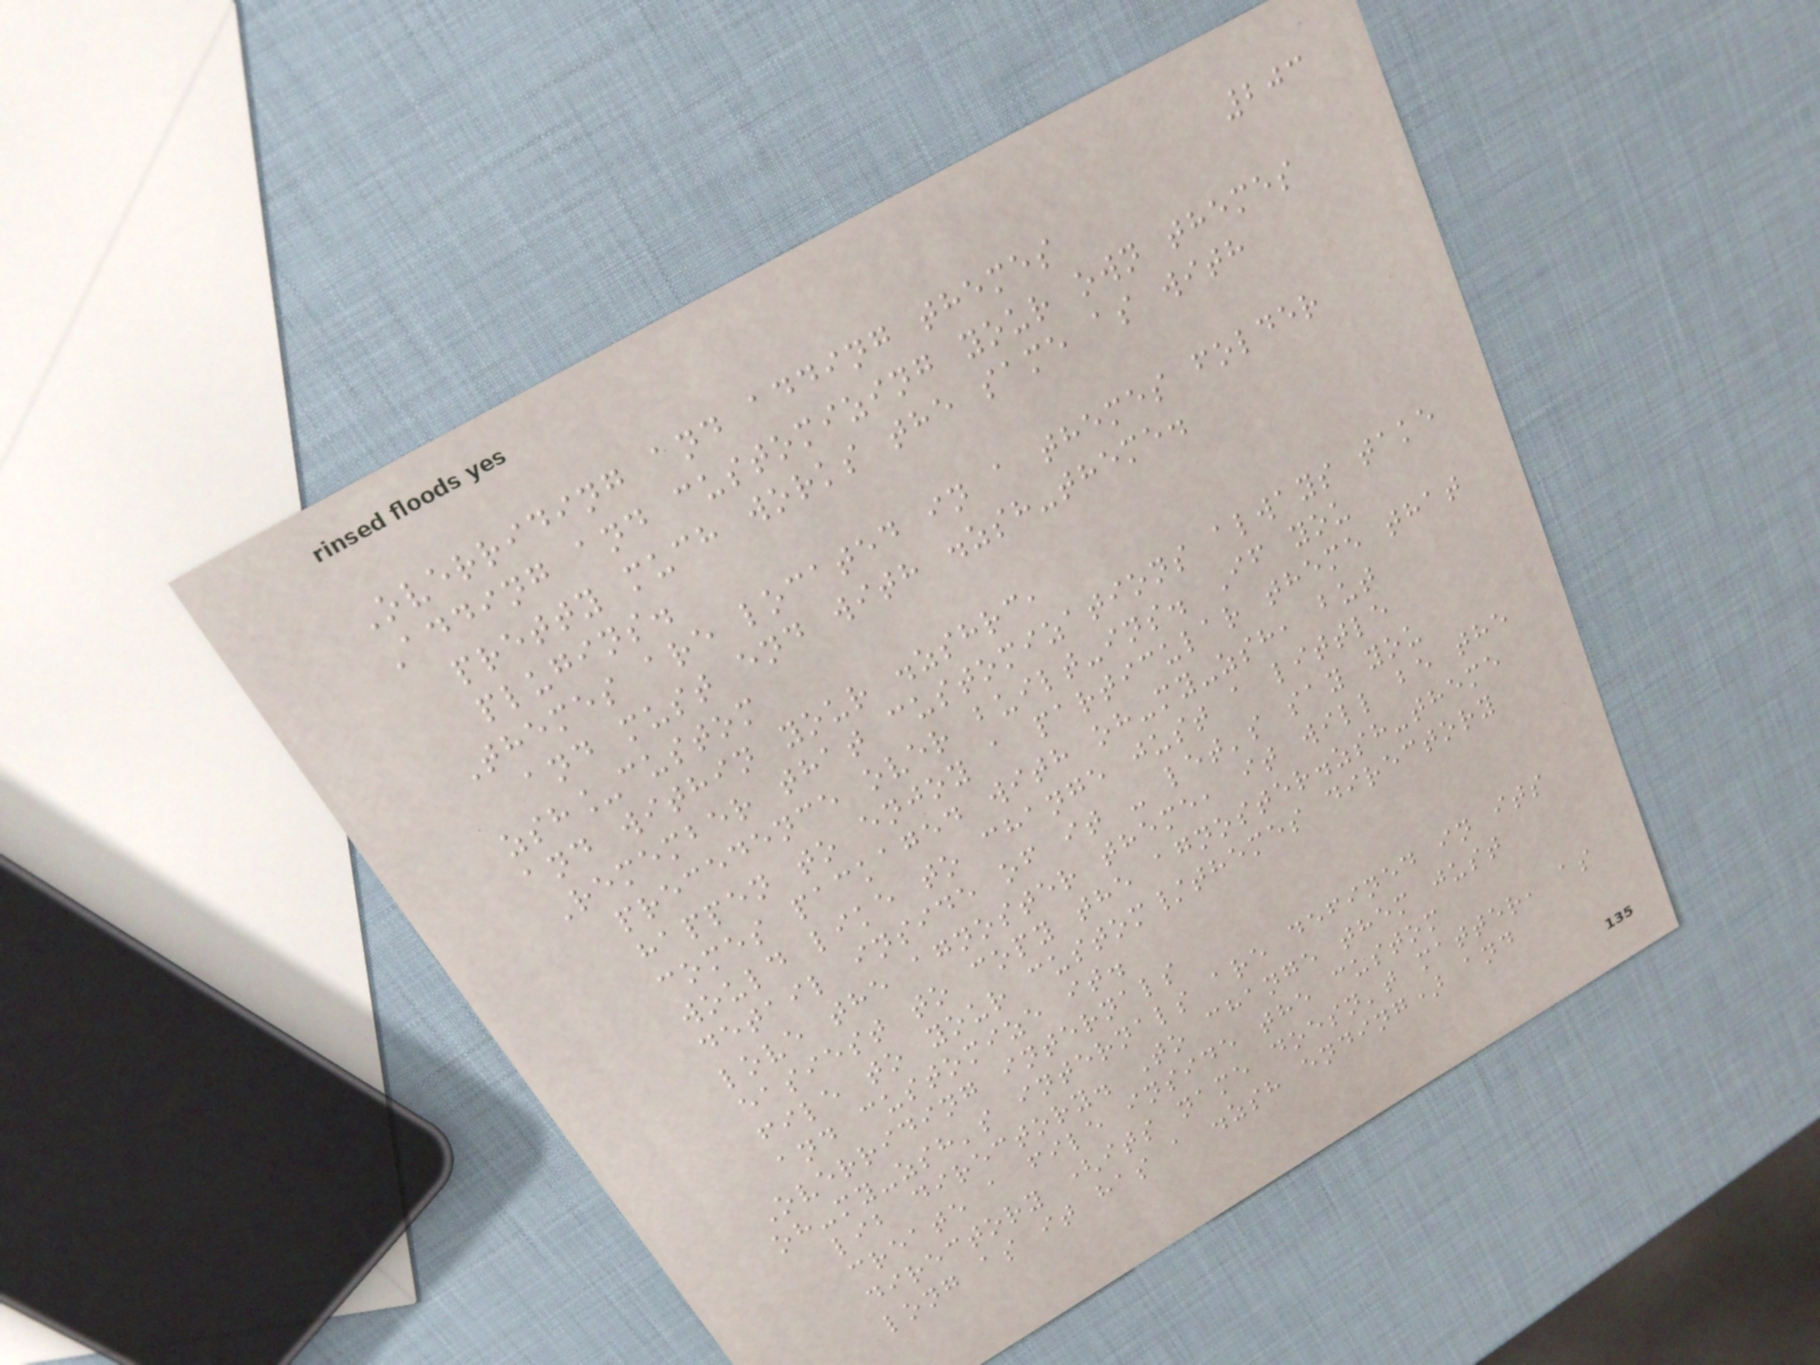203
Overriding and adding themes
Adding and customizing your own themes
pretty much works the same as with
plugins.
Themes are located in a themes folder
and must end with .zsh-theme.
zsh_custom
and within your .zshrc,
Remember that customizations always take
precedence over built-ins. If you
happen to enjoy a particular theme that
comes packaged with oh-my-zsh, but
would like to change just a little
detail inside of it - let's say you
love the agnoster theme, it will be the
easiest to copy the agnoster.zsh-theme
file to your custom/themes directory
and customize it.
Overriding internals
oh-my-zsh's internals are defined in its
lib directory. To change them just
create a file inside the custom
directory (its name doesn't matter, as
long as it has a .zsh ending) and
